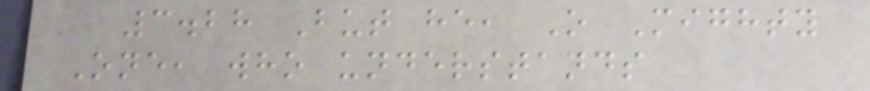3.28 But he, O Mighty
One, who understands
